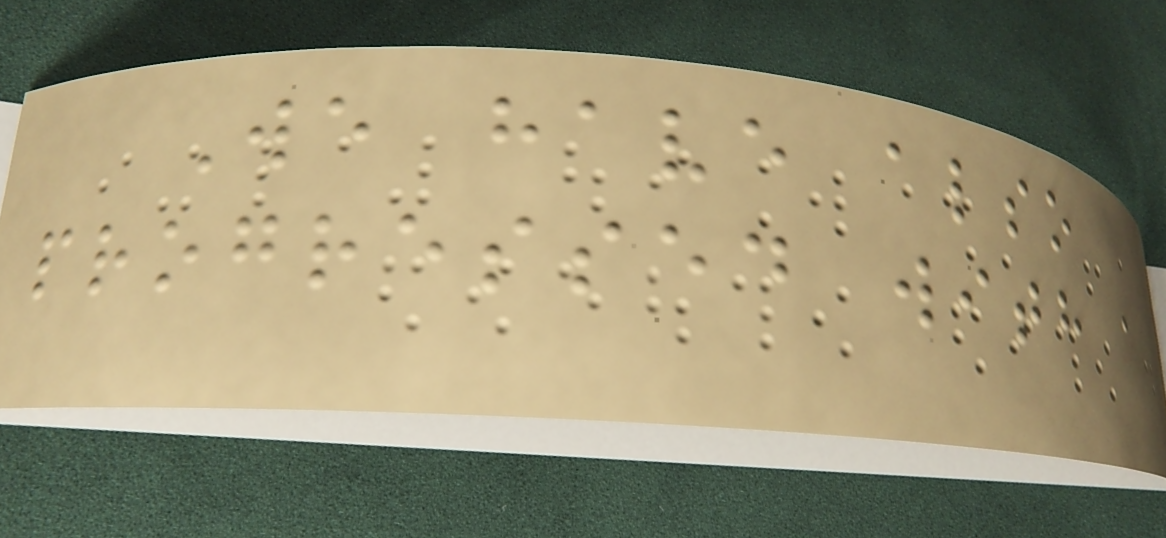We have also
progressed with a
